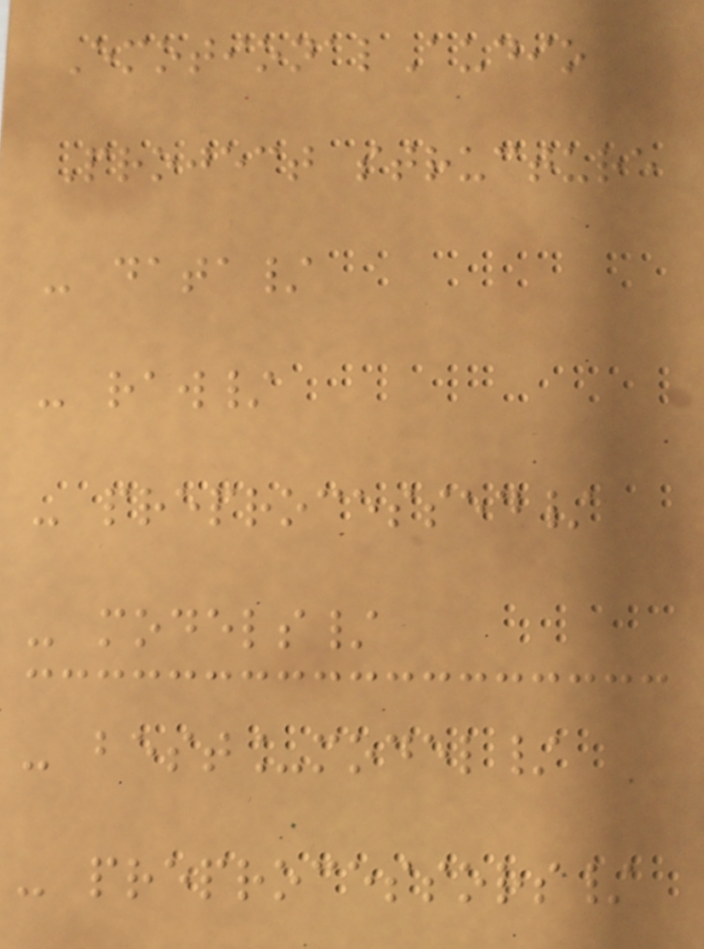EmotionalAudio
Project structure
- data/
- raw/
- preprocessed/
- models/
- best_model/
- preprocessors/
